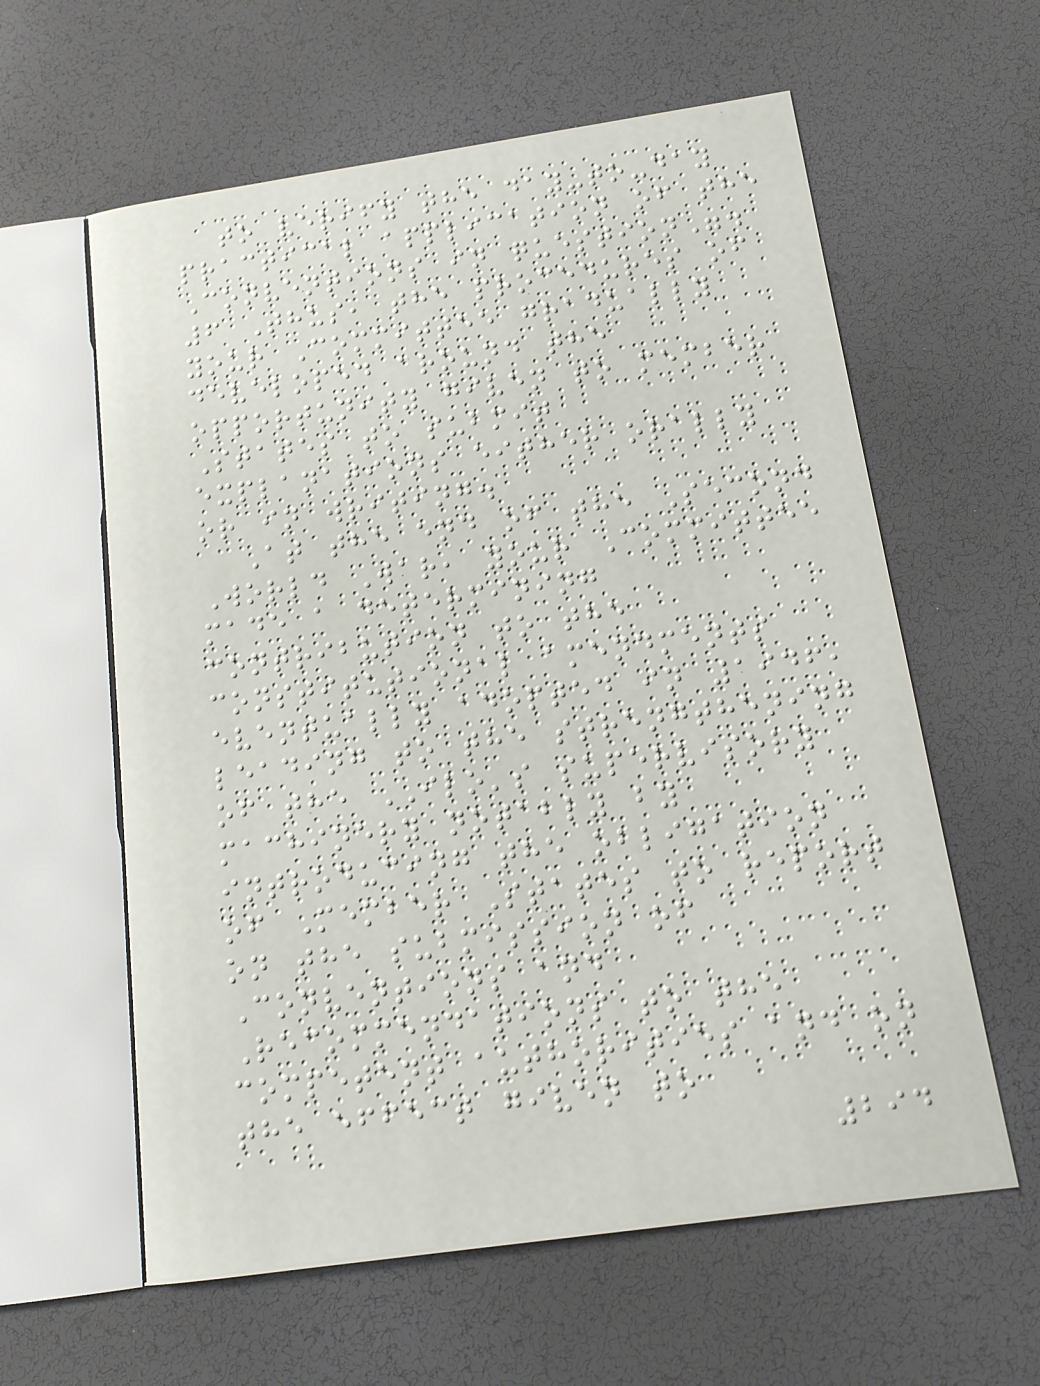to verify the day-to-day
practical application of the
Conventions in question".
6 Thus, the procedures of
your Committee gradually
developed around the
opportunity given to member
States to submit
explanations either orally
or in writing.
At the end of the Second
World War, your Committee
made a determining
contribution to the
constitutional amendments
eventually adopted in 1946,
leading to the strengthening
of the ILO's supervisory
machinery notably by
introducing the obligation
of Member States to report
on the submission of
Conventions and
Recommendations to the
competent authorities and on
the effect given to
294
